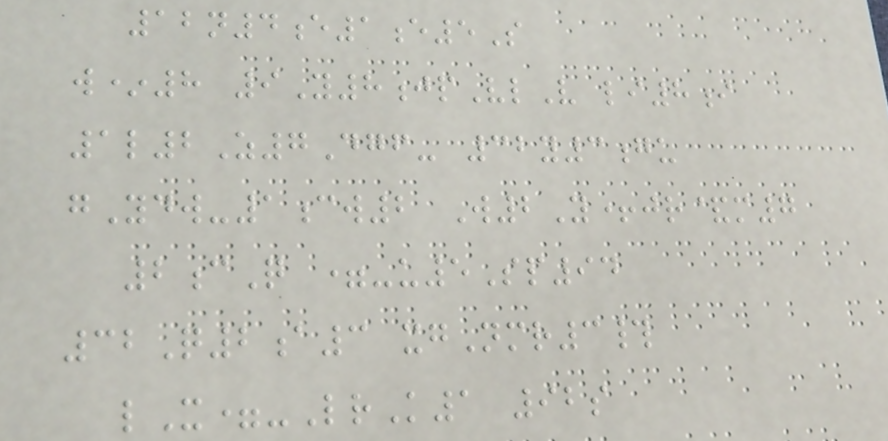12n4e1e5S
w*8 9Y8jpVlV li8i
1l2Z7Dgf- 32y3gu
gYdw-1cw2 W2Y+jr&m7
2cQ =-u5Sp94
32Q2a3 xgNmr3#
lX=-LrK1 92s
